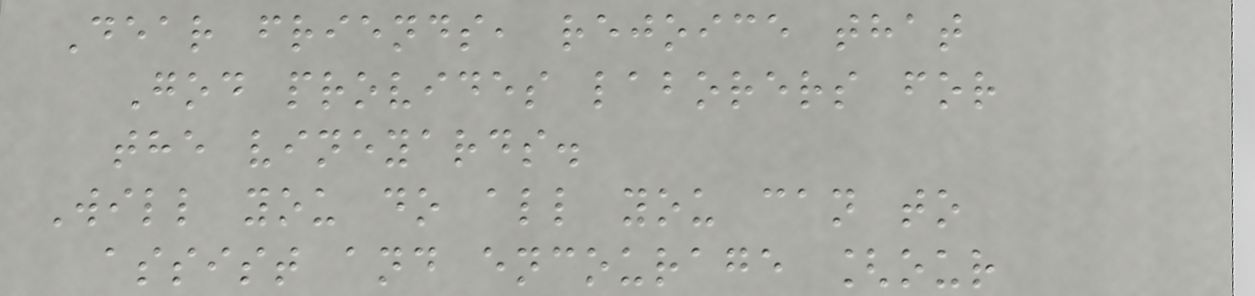Dear friends, rejoice that
God provides laborers for
the vineyards.
Will you do all you can to
assist and encourage [our
